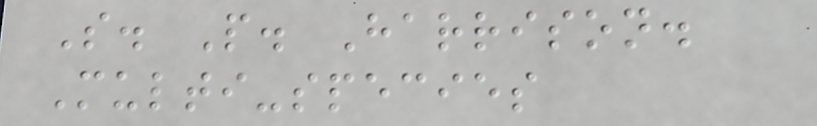S. P. Harrison.
Multi-species
